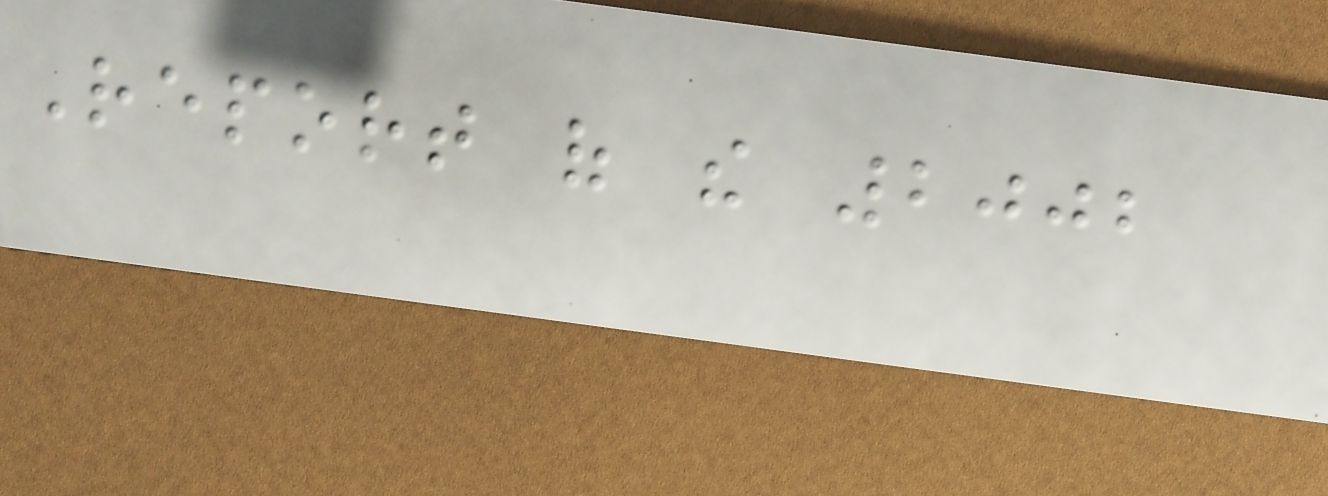Report of the 2002
